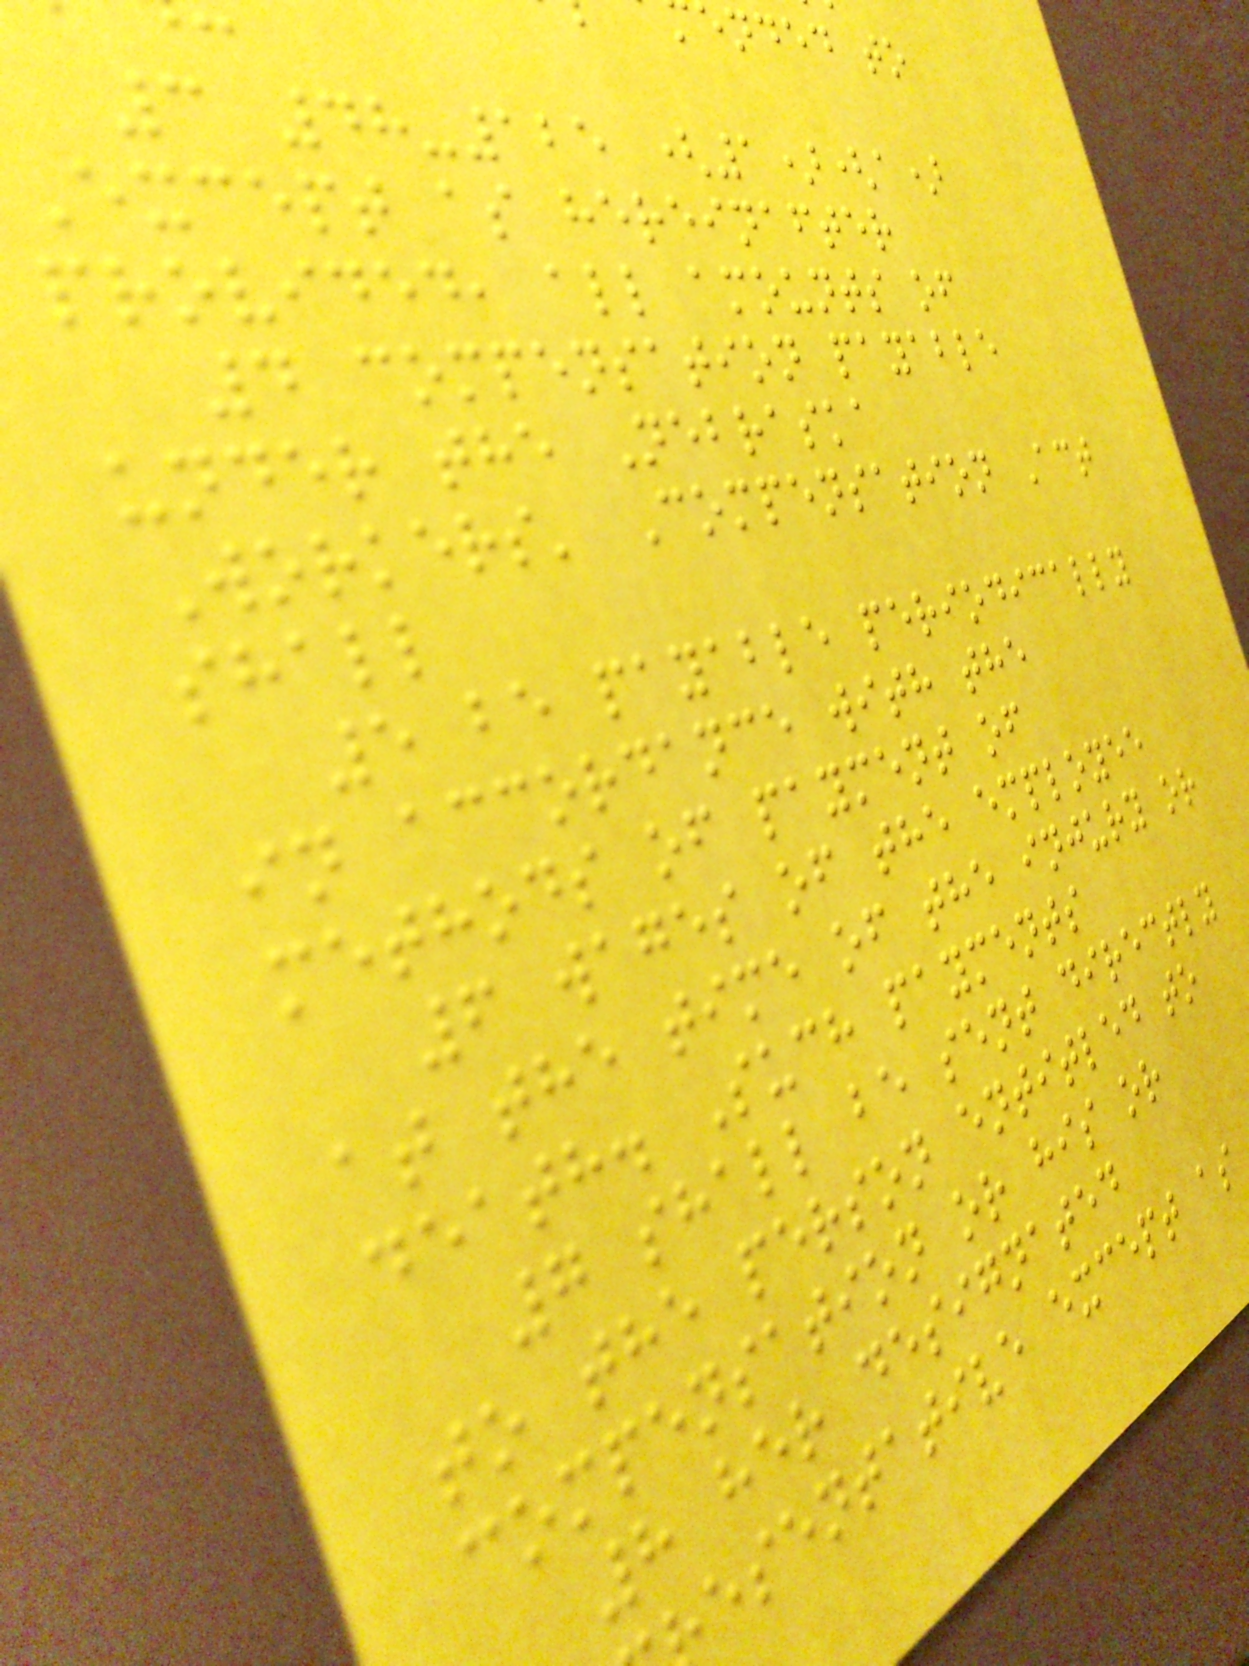ended to
3 48-125 (1)(a)
Except as hereinafter
provided, all amounts of
4 compensation payable
under the Nebraska
Workers' Compensation Act
shall
5 be payable periodically
in accordance with the
methods of payment of
6 wages of the employee
at the time of the injury or
death. Such payments
7 shall be sent directly
to the person entitled to
compensation or his or
8 her designated
esentative except as
